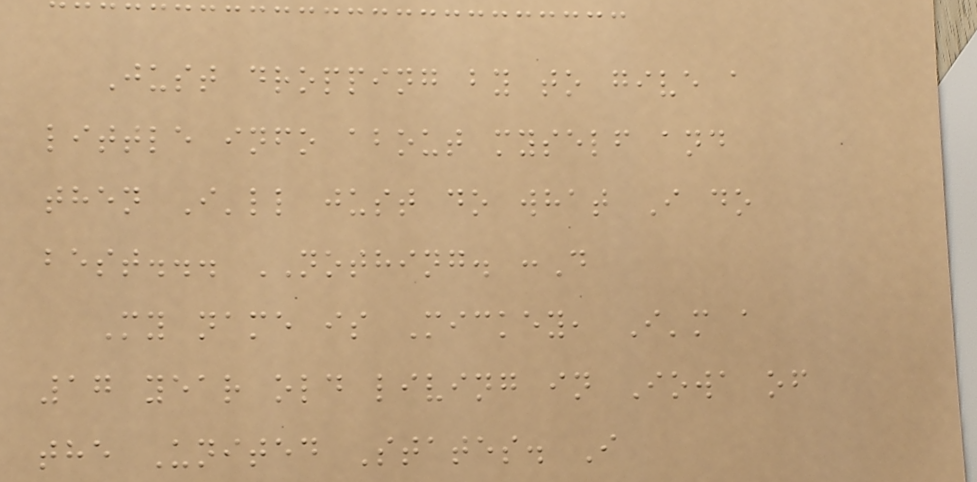Just dropping by to give a
little info about myself and
then I'll just do what I do
best... NOTHING. :D
My name is Mickey, I'm a
17 year old living in Iowa of
the United States. I
